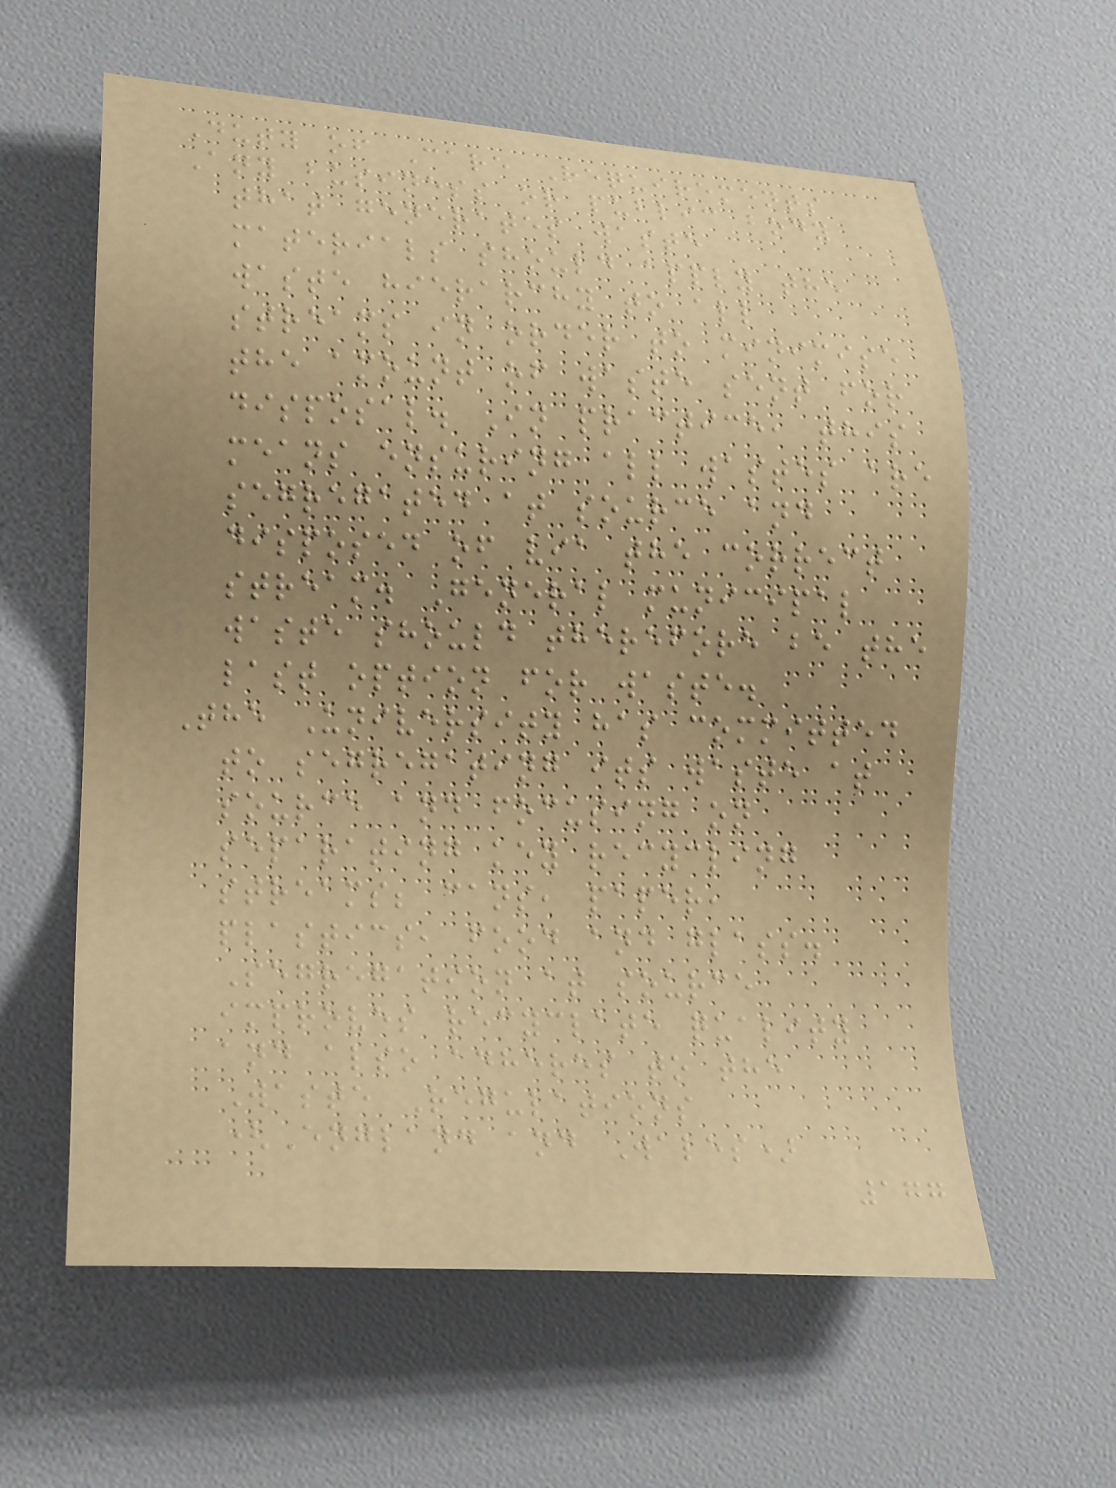Duty of Care Requirements
Any business or public body
that generates waste
materials should apply the
waste hierarchy to all
streams in order to minimise
the amount of waste sent for
disposal. In practice, this
means ensuring all wastes are
segregated at source and
disposed of via the correct
stream. General municipal
waste should therefore be the
last option for waste.
The University has committed
to segregating its waste at
source and focusing on
separating key recycling
streams; cans, paper,
plastics, food and glass.
Segregation at source
improves recyclate quality
and also adheres to the
Waste Regulations
(England and Wales)
177
